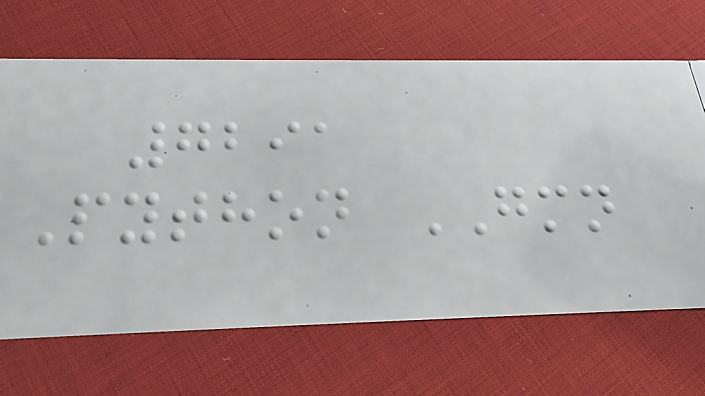7291
Python GMN
